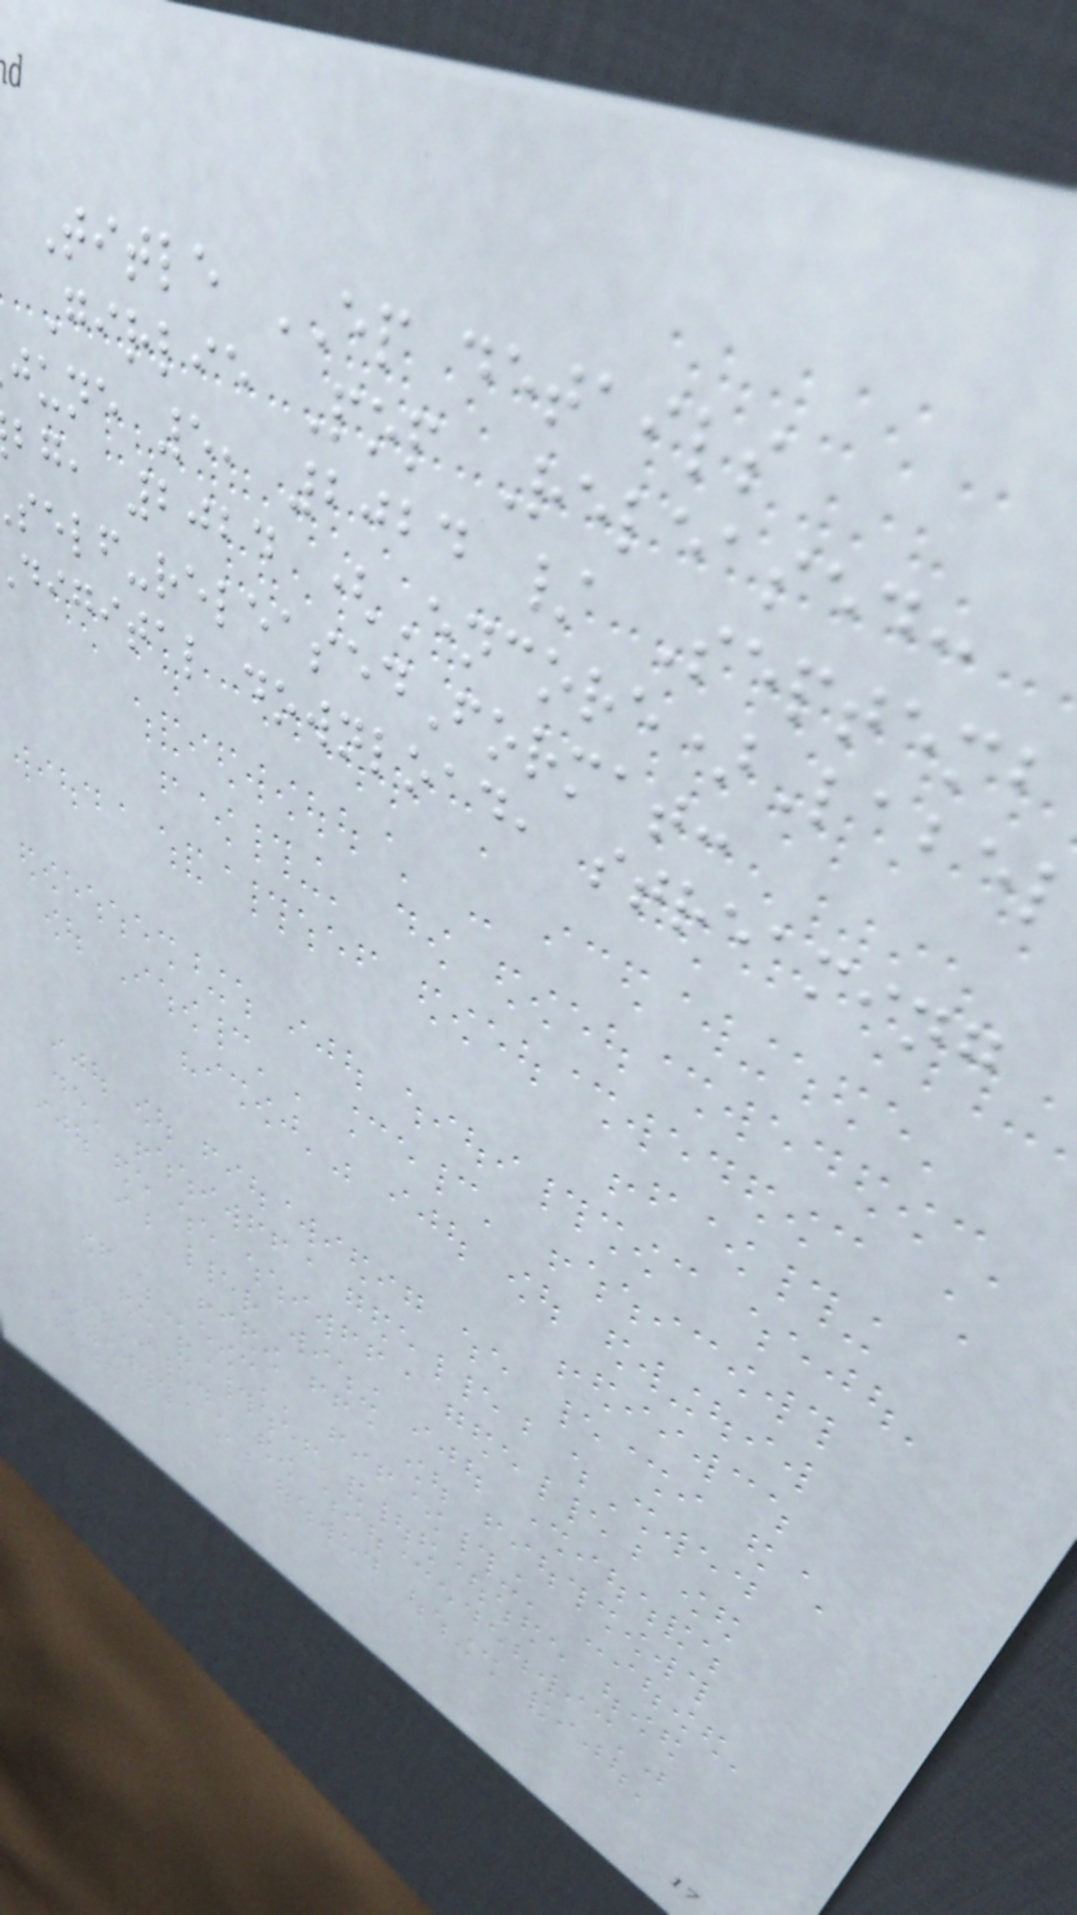Title EP details
Girlie Pop Released:
june 5, 2024 / Septemb
bg, 2024 (Encore)Labe
elf-releasedFormat:
digital download, streaming
